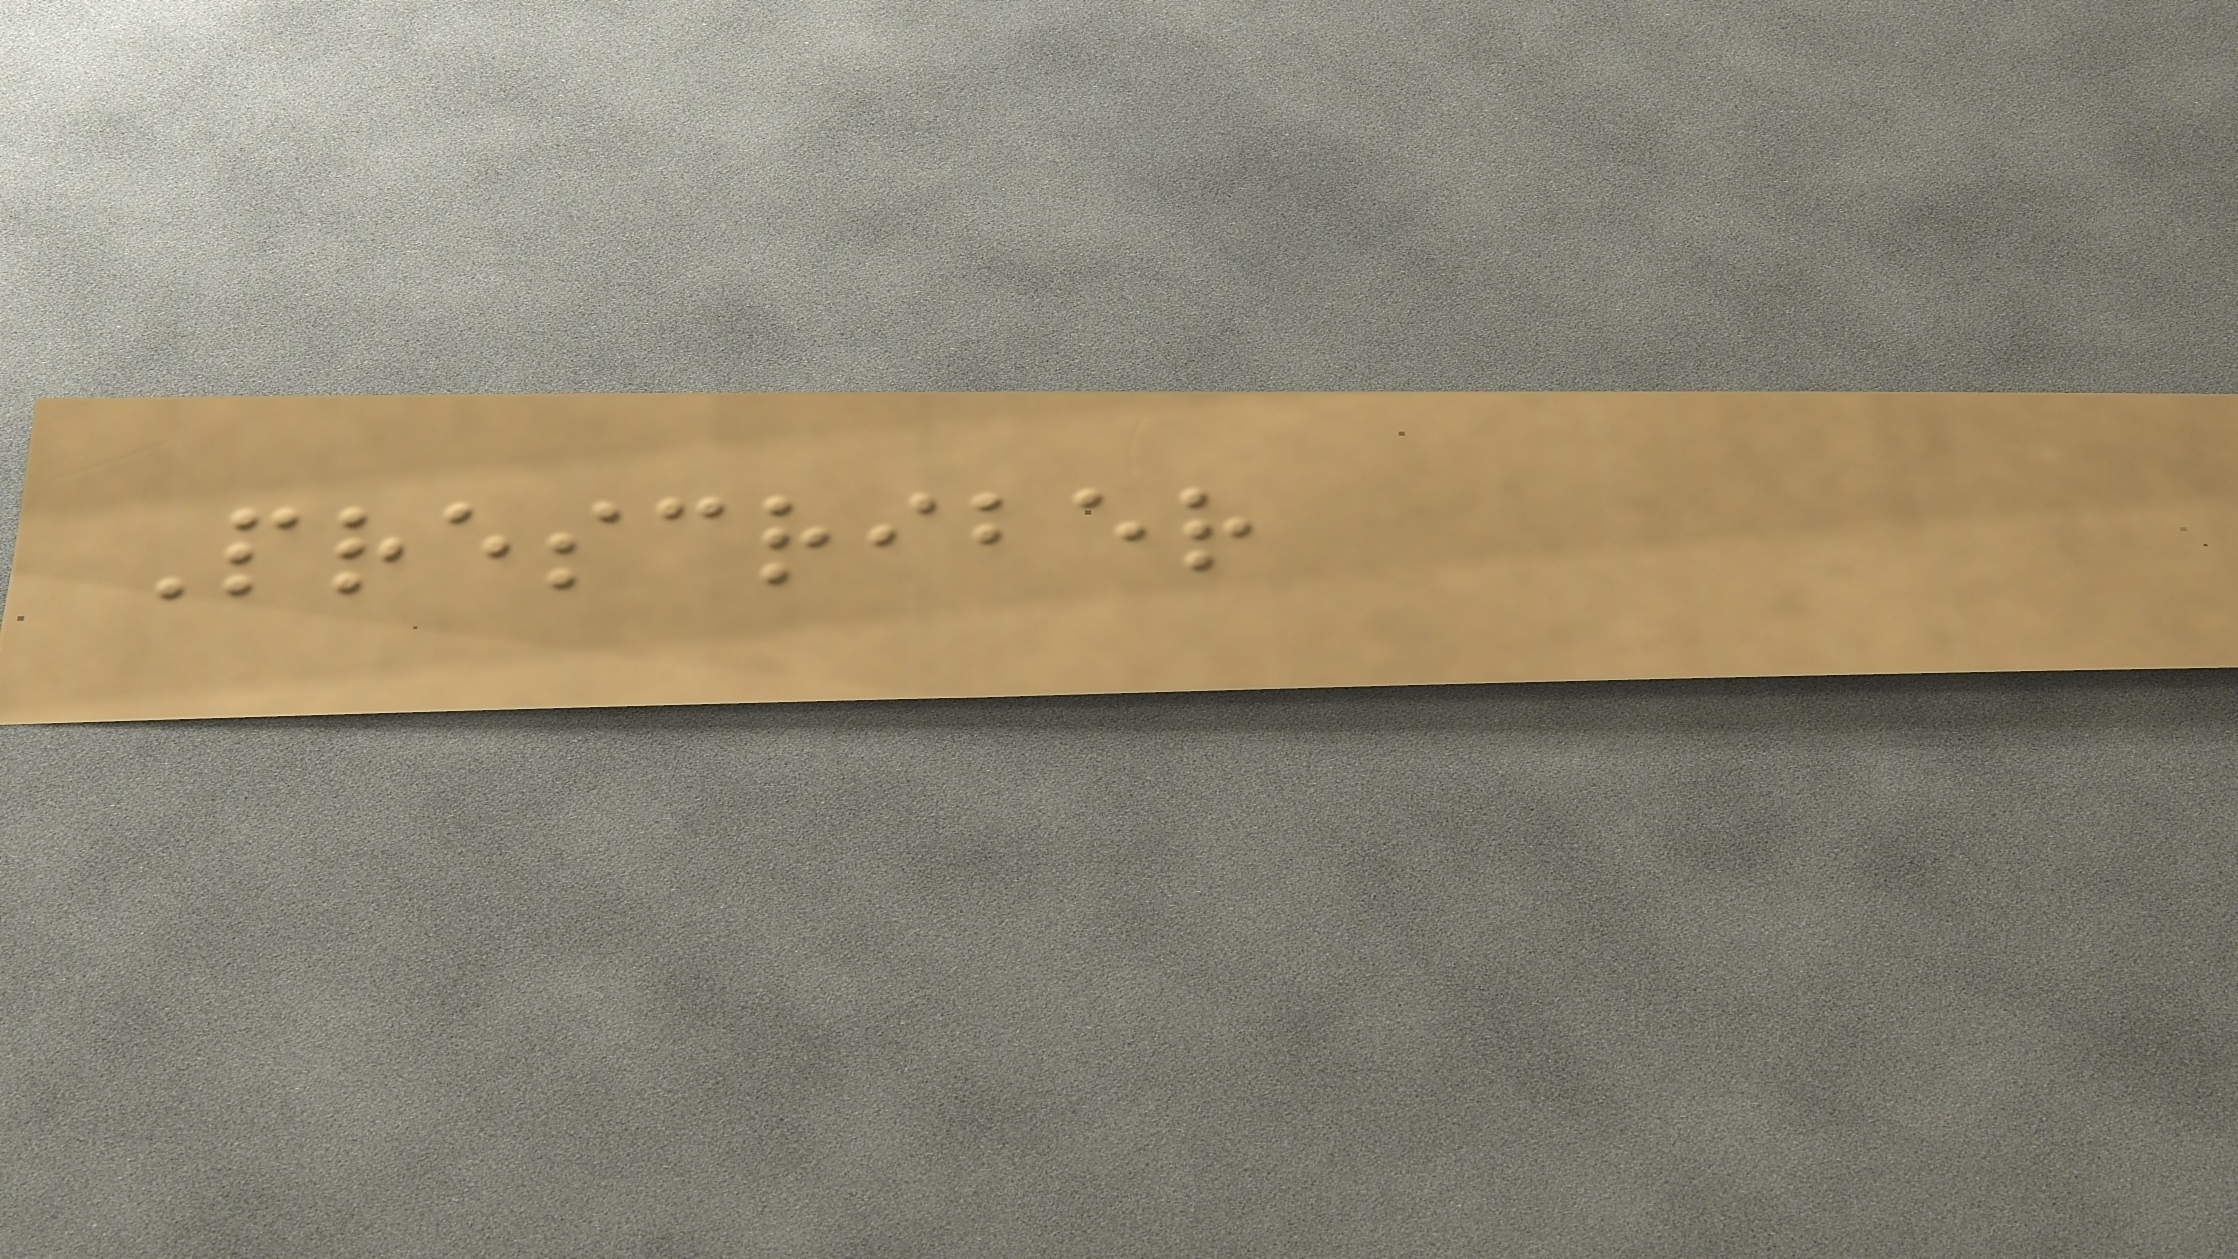Prescriber
